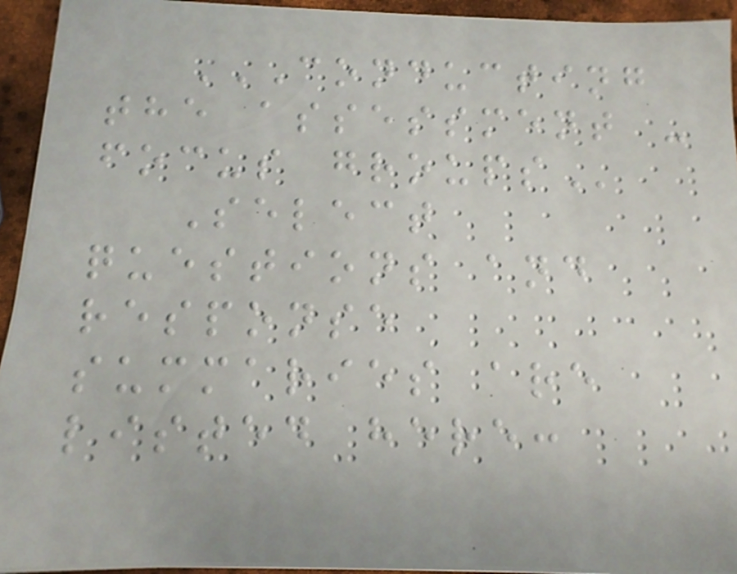CONDUCTING
THE ASSESSMENT -
FOCUS GROUPS
Select
questions and
response
summaries are
listed here:
